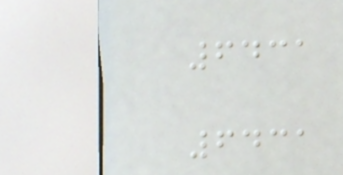6431
6431
